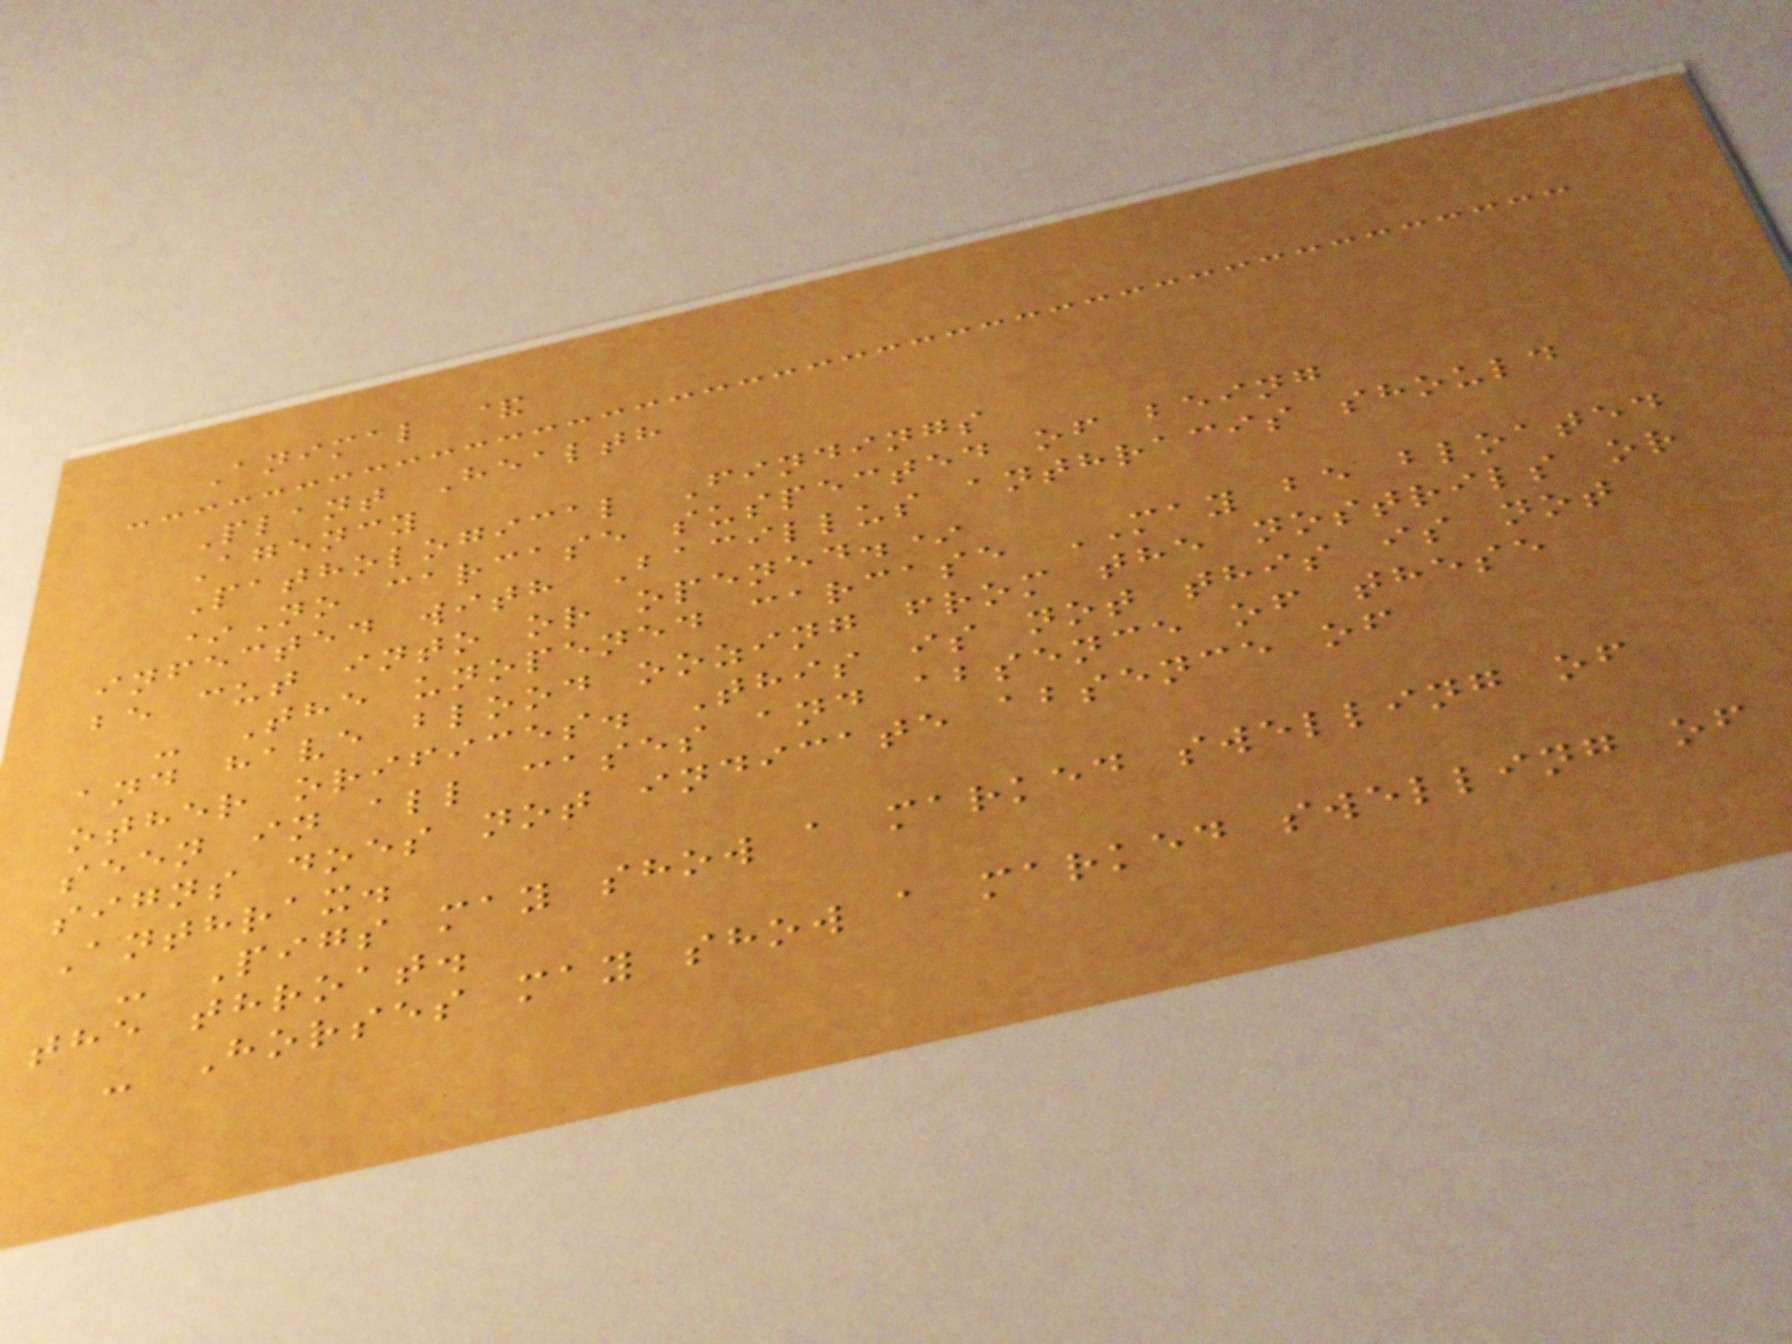Animal &
Plant Health
Agency
Pathological Findings
*No carcase suspected of being
infected with Bacillus anthracis should
be cut into or opened.*
- The unopened carcase MAY be bloated
and have blood oozing from the nostrils or
other orifices. This is not this is not
seen in all cases and absence of these
signs does not indicate absence of
Anthrax.
- Pigs may show a marked swelling of
the throat.
- Horses may show a marked swelling of
